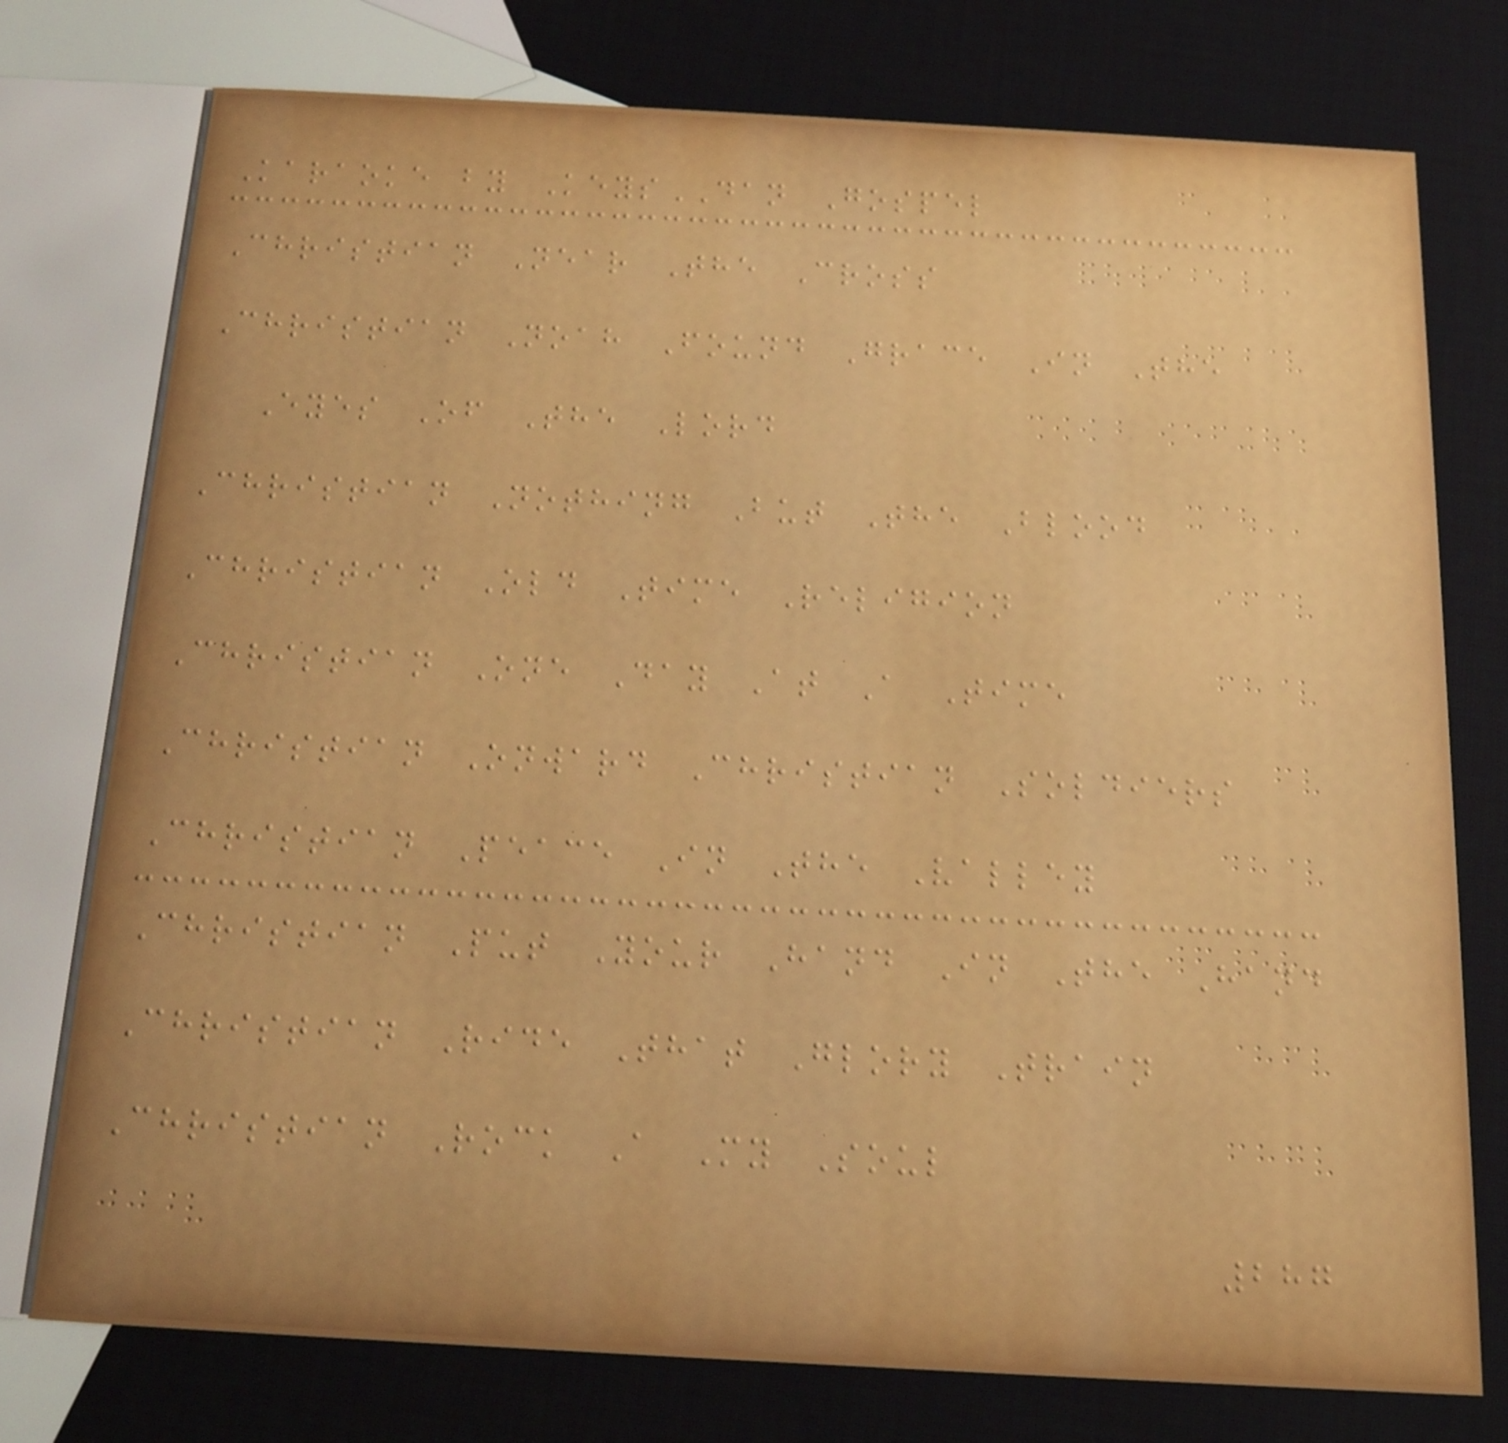Karaoke by KeysDAN Gospel
Christian Near The Cross
Christian Noah Found Grace In The
Eyes Of The Lord
Christian Nothing But The Blood
Christian Old Time Religion
Christian One Day At A Time
Christian Onward Christian Soldiers
Christian Peace In The Valley
Christian Put Your Hand In The Hand
Christian Ride That Glory Train
Christian Rock A My Soul
287
